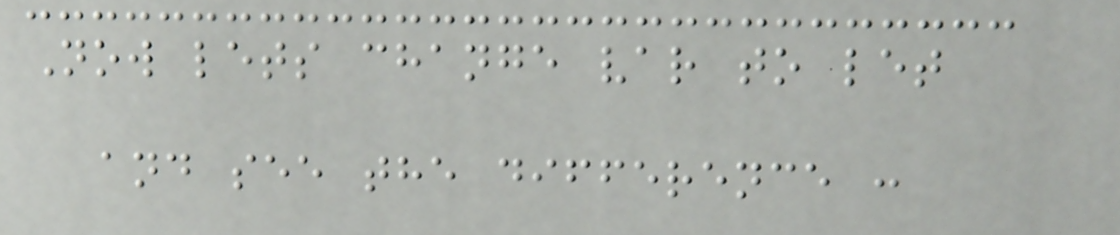Now lets change var to let
and see the difference :
